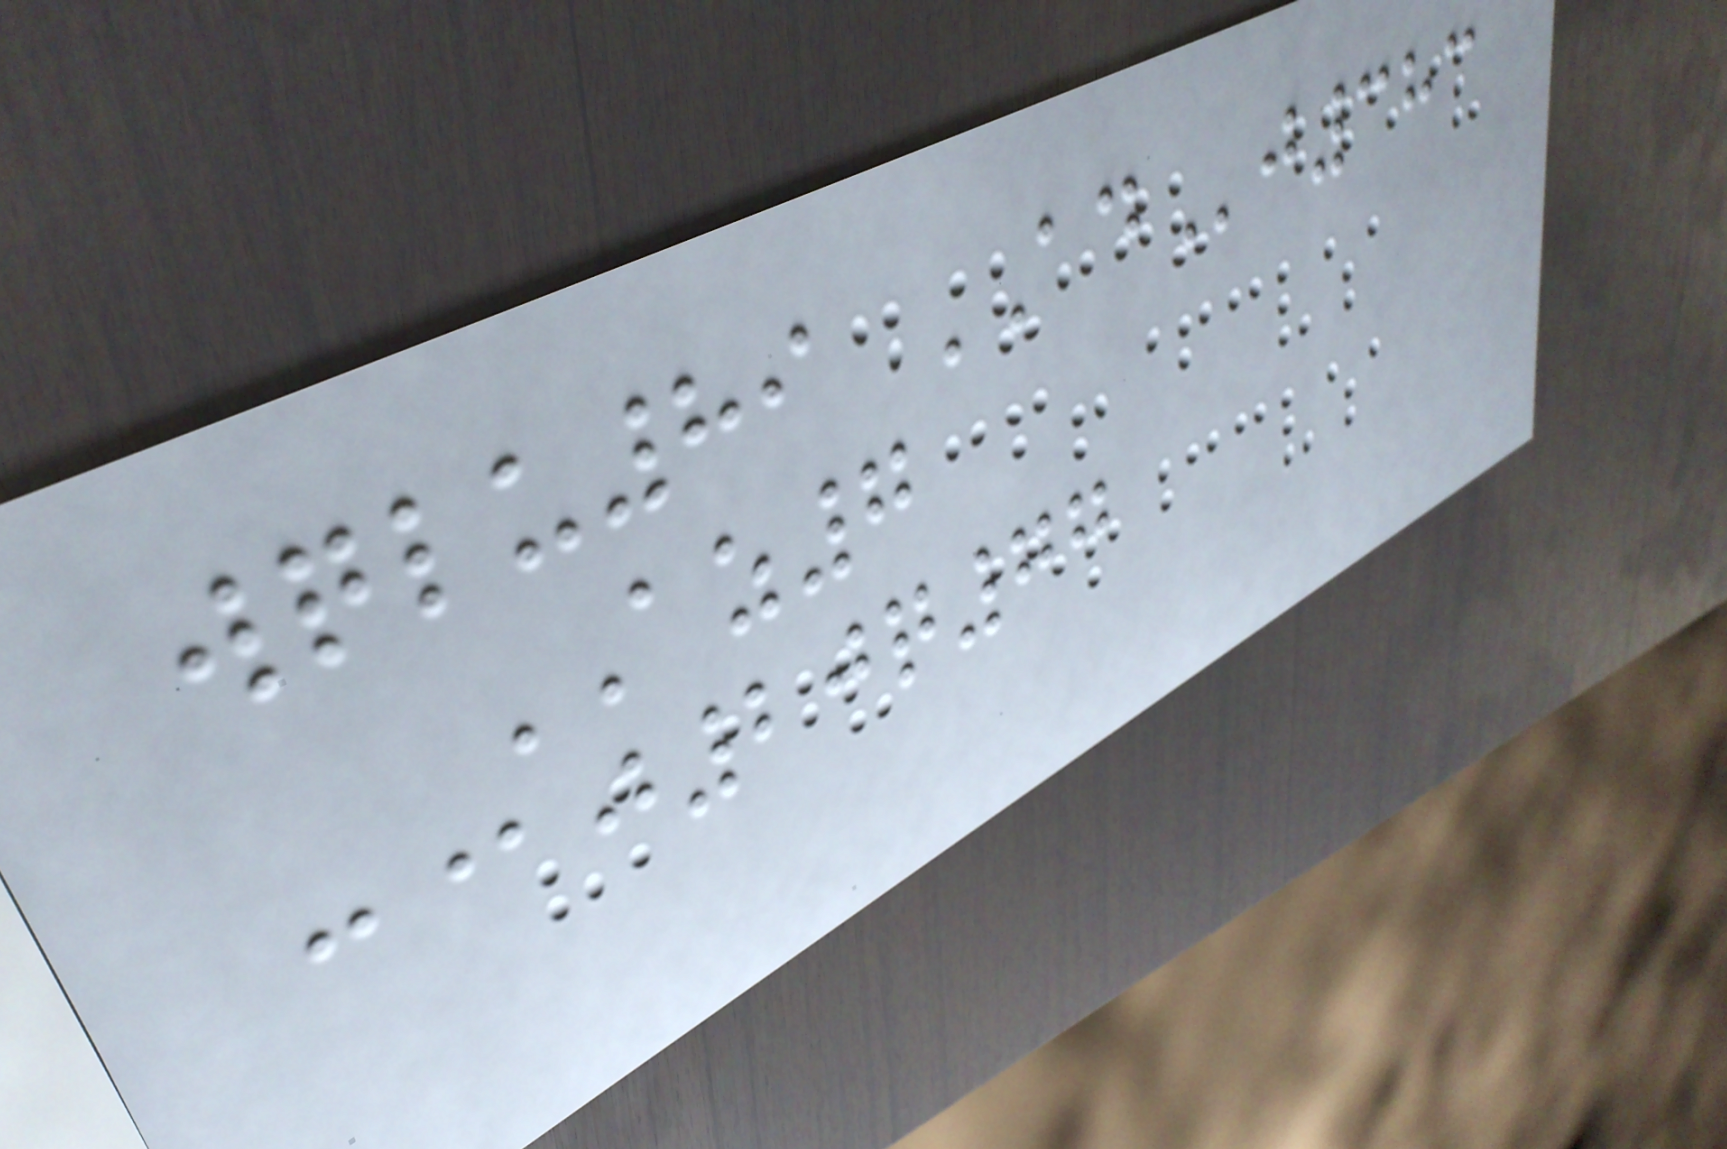wqlu89 ADj383
AZ7
c@j20q77
